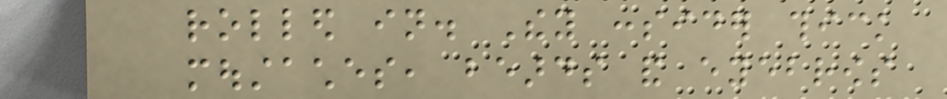rolled in. They consider thick
moustaches, beards and eyebrows
